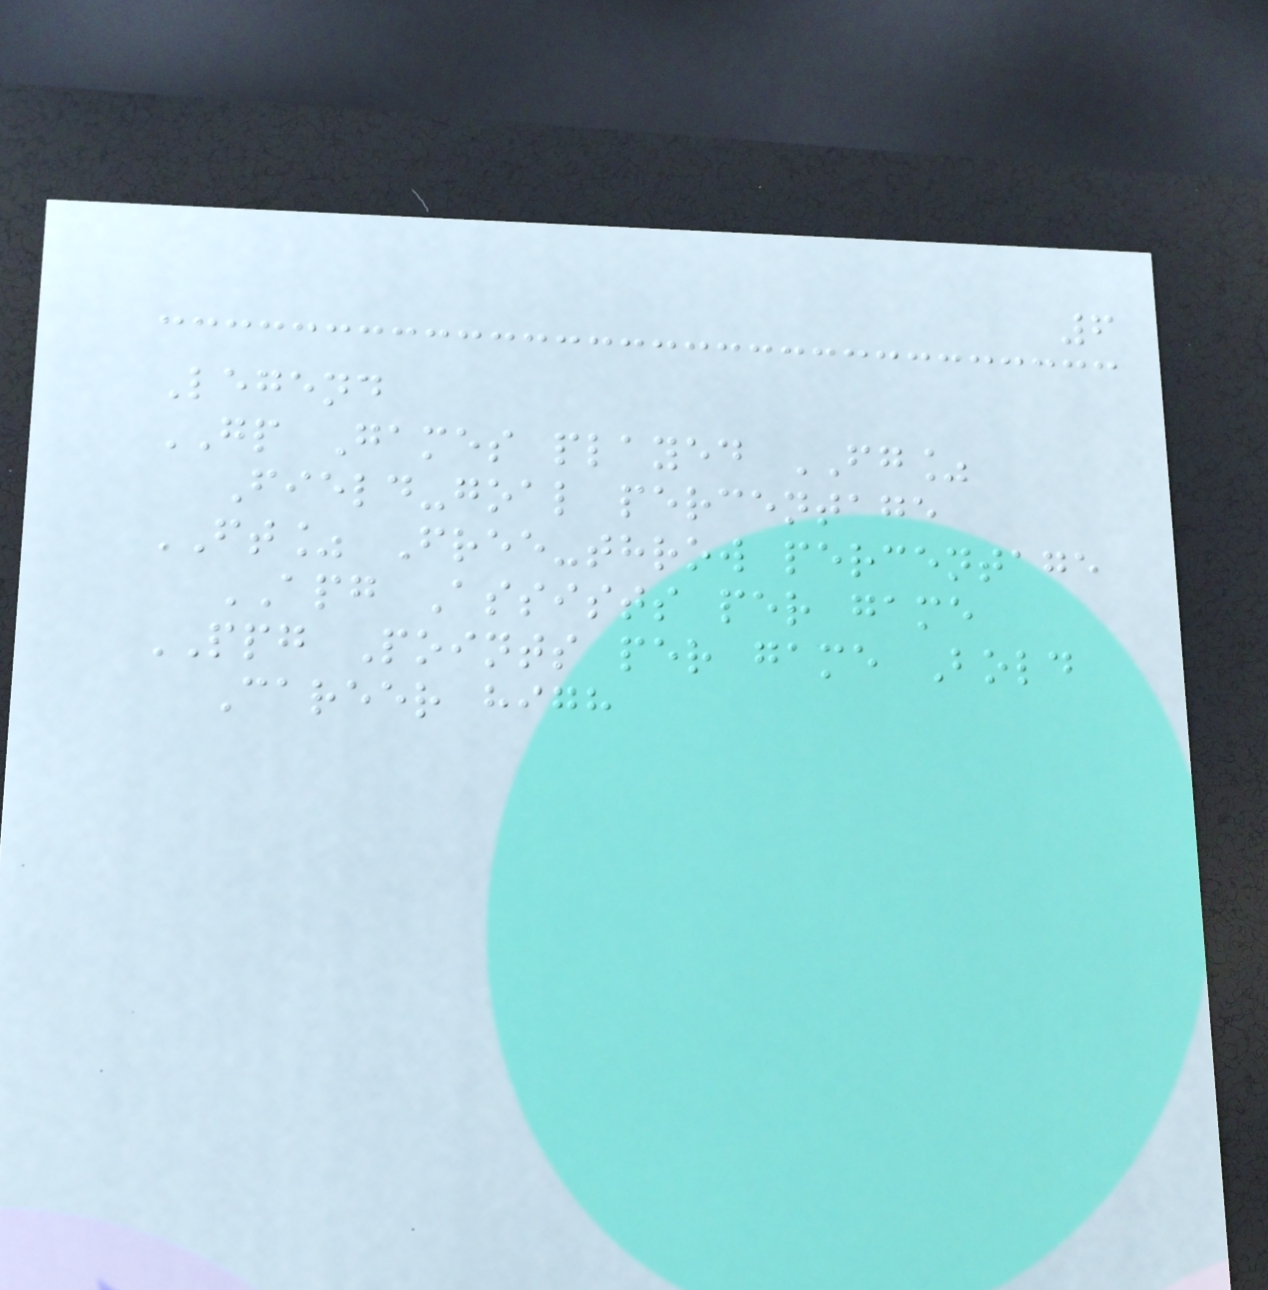6
Legend
GP Games played FG%
Field-goal percentage
FT% Free-throw percentage
APG Assists per game
PPG Points per game Bold
Career high
